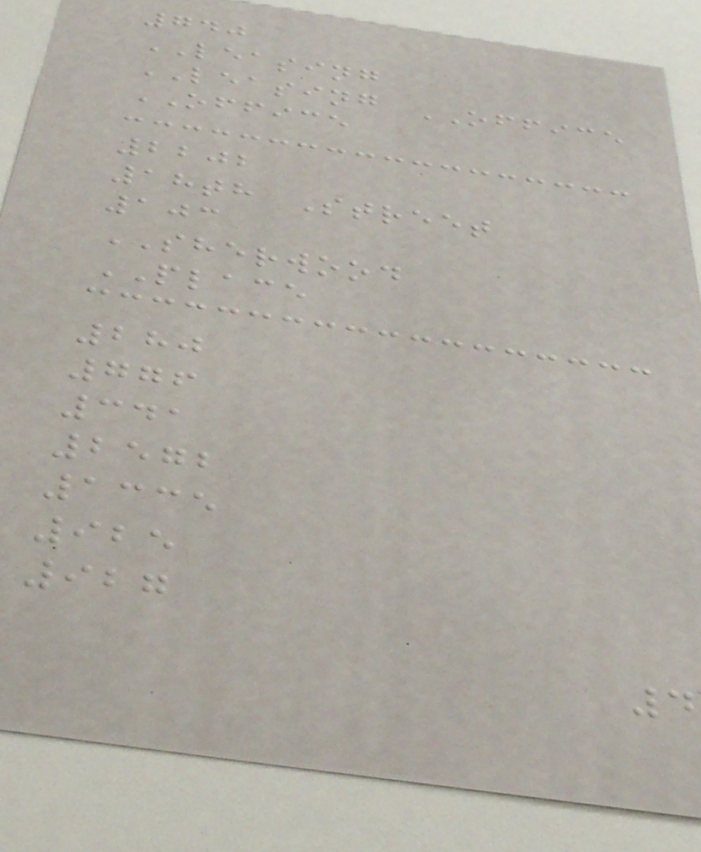740
LEASING
LEASING OFFICE
OFFICE
2202
18th Street
103
SHERWOOD
PLACE
280
776
341
2572
1335
925
927
4
